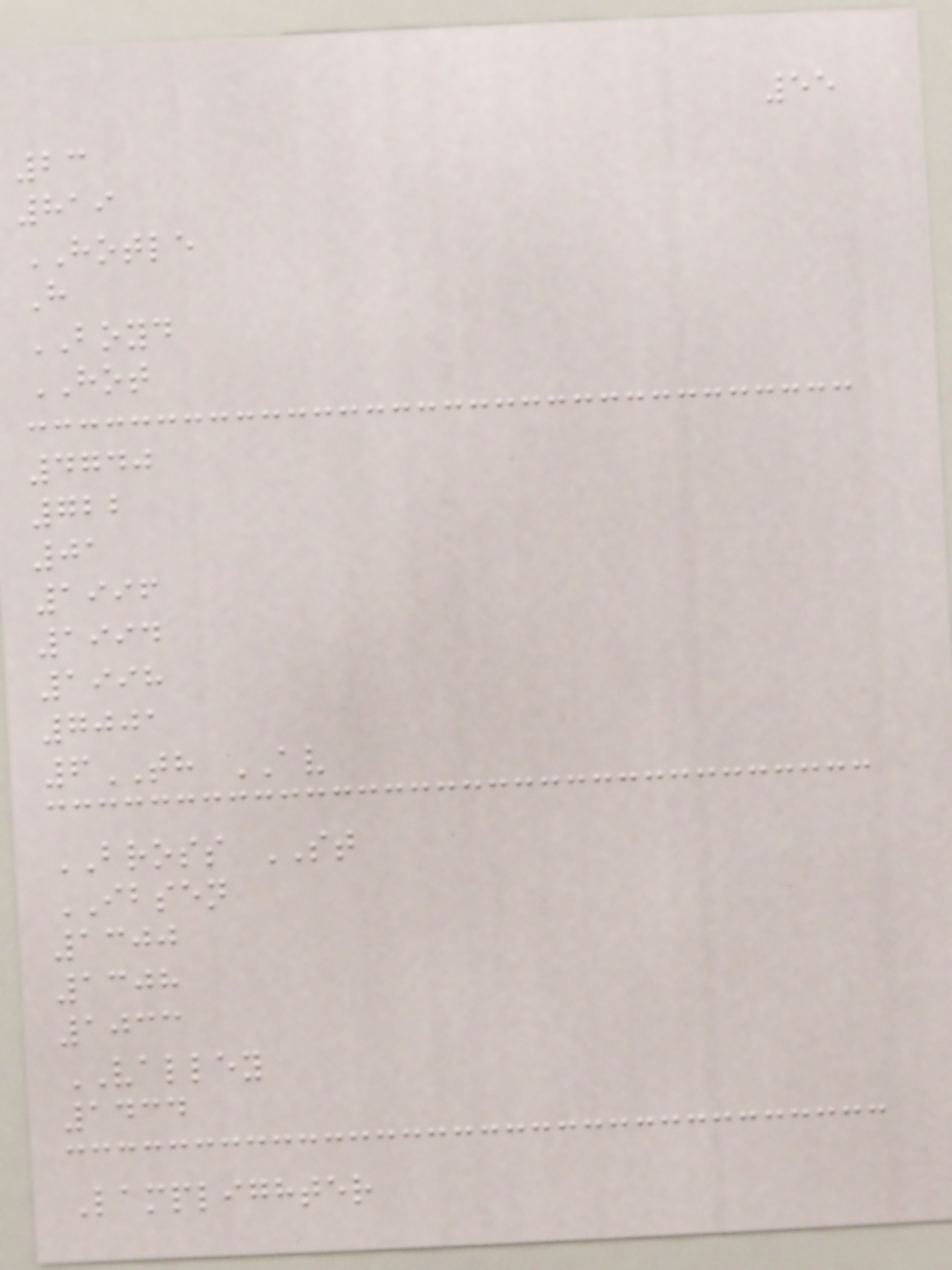55
23
819
HOTLE
H
BOYD
HOT
4740
722
01
1996
1994
1998
7001
6TH AV
BROSS ST
IBSEN
1300
1308
1033
VALLEY
1434
Lamplighter
